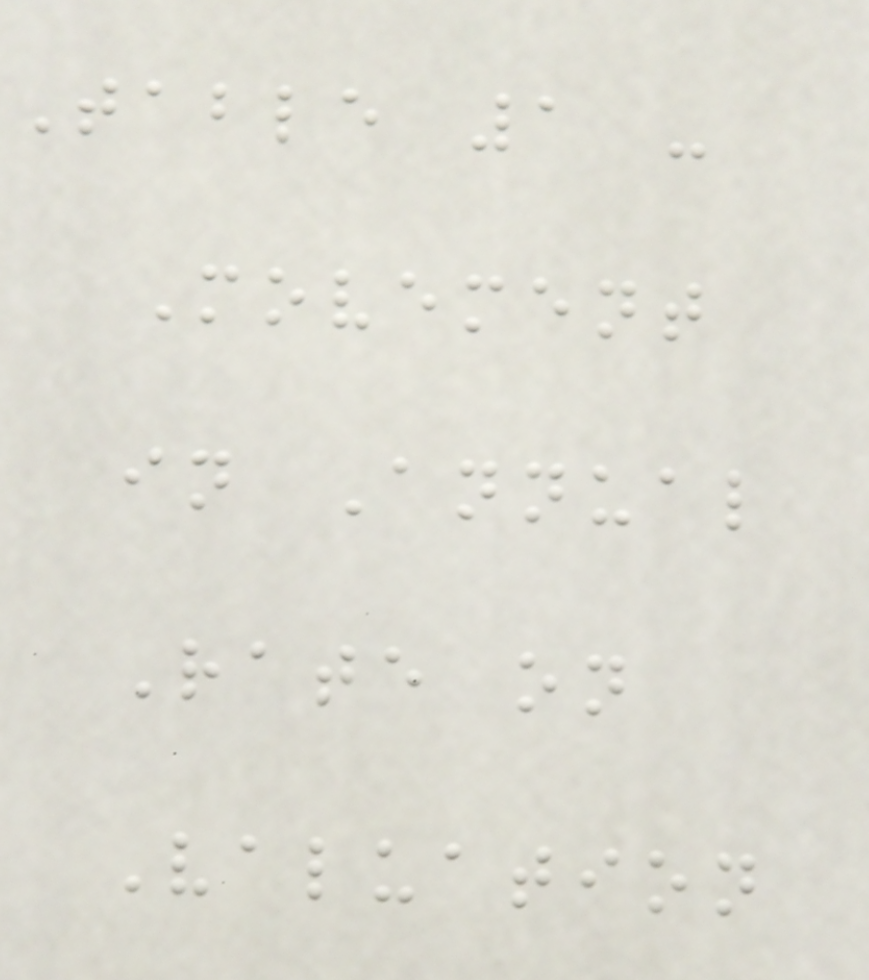Table 1 -
Movement
in Annual
Rate on
Valuation
